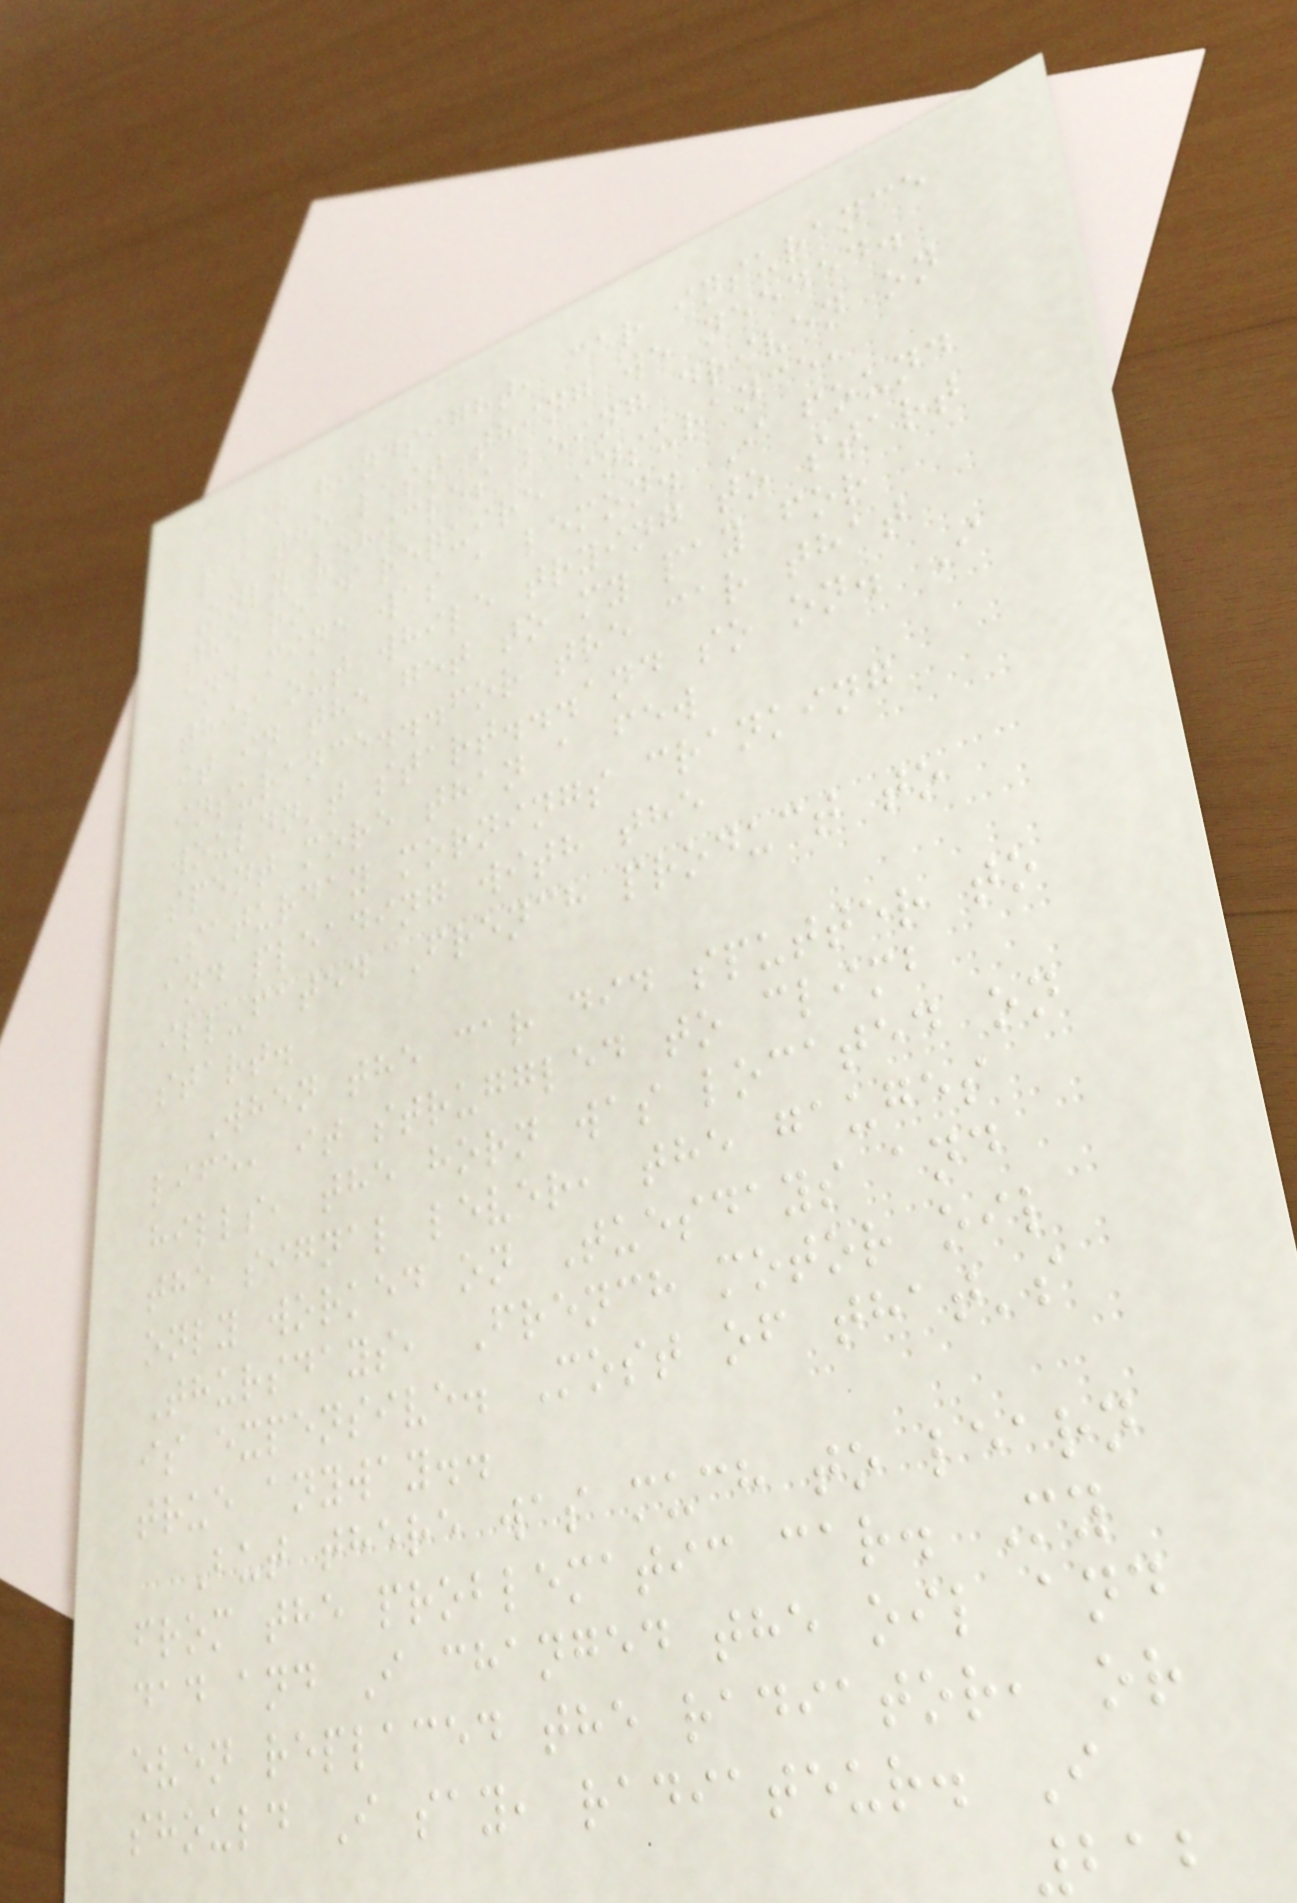In hindsight, car insurance
was the last thing we needed.
Only vehicles being driven on
the road require insurance,
and mine was a lemon. I found
this out while trying to start
it in the get to my pay for
insurance...for the car that
wouldn't start...and so on. I
spent more than a few
Saturday mornings cranking
and pleading with the
ill-fated French product to
start.
When the car did sputter to
life, it struggled to climb
hills, the horn was located on
the signal lever, the gauges
only worked on Tuesdays and
Thursdays, French motor oil
is expensive. Most of that's
true anyway..
But there was much to learn
from the problematic car. My
dad and I changed the oil and
even replaced the radiator, or
should I say, radiateur. I
212
